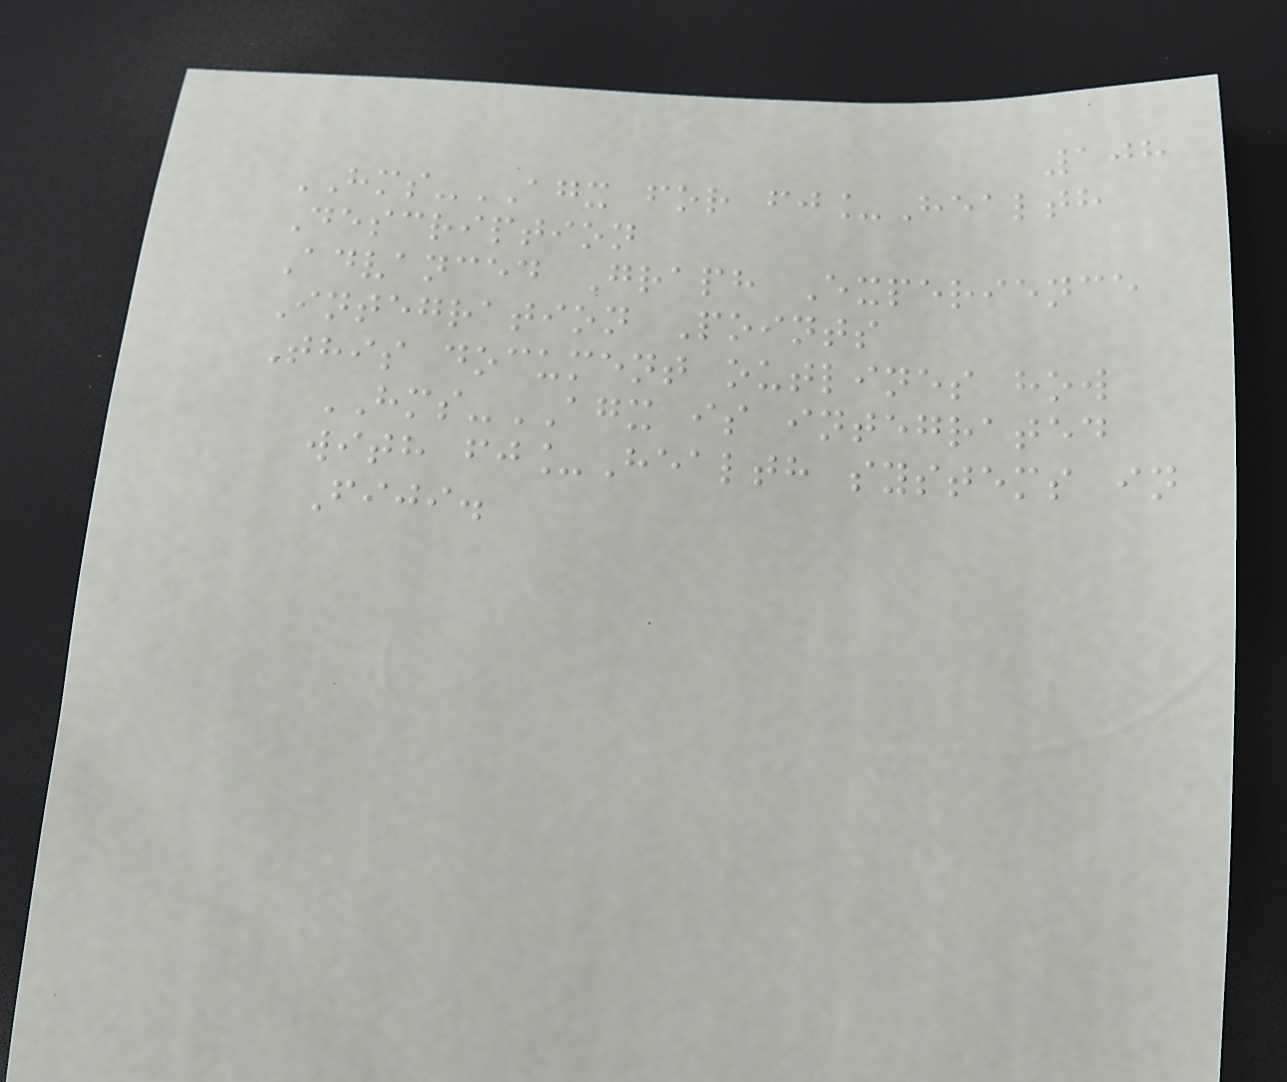108
HMS-AGX for fj_Health
Description
Advanced Graph Experience
Integration Points
This document outlines how
HMS-AGX is integrated
with fj_Health systems in
Fiji.
